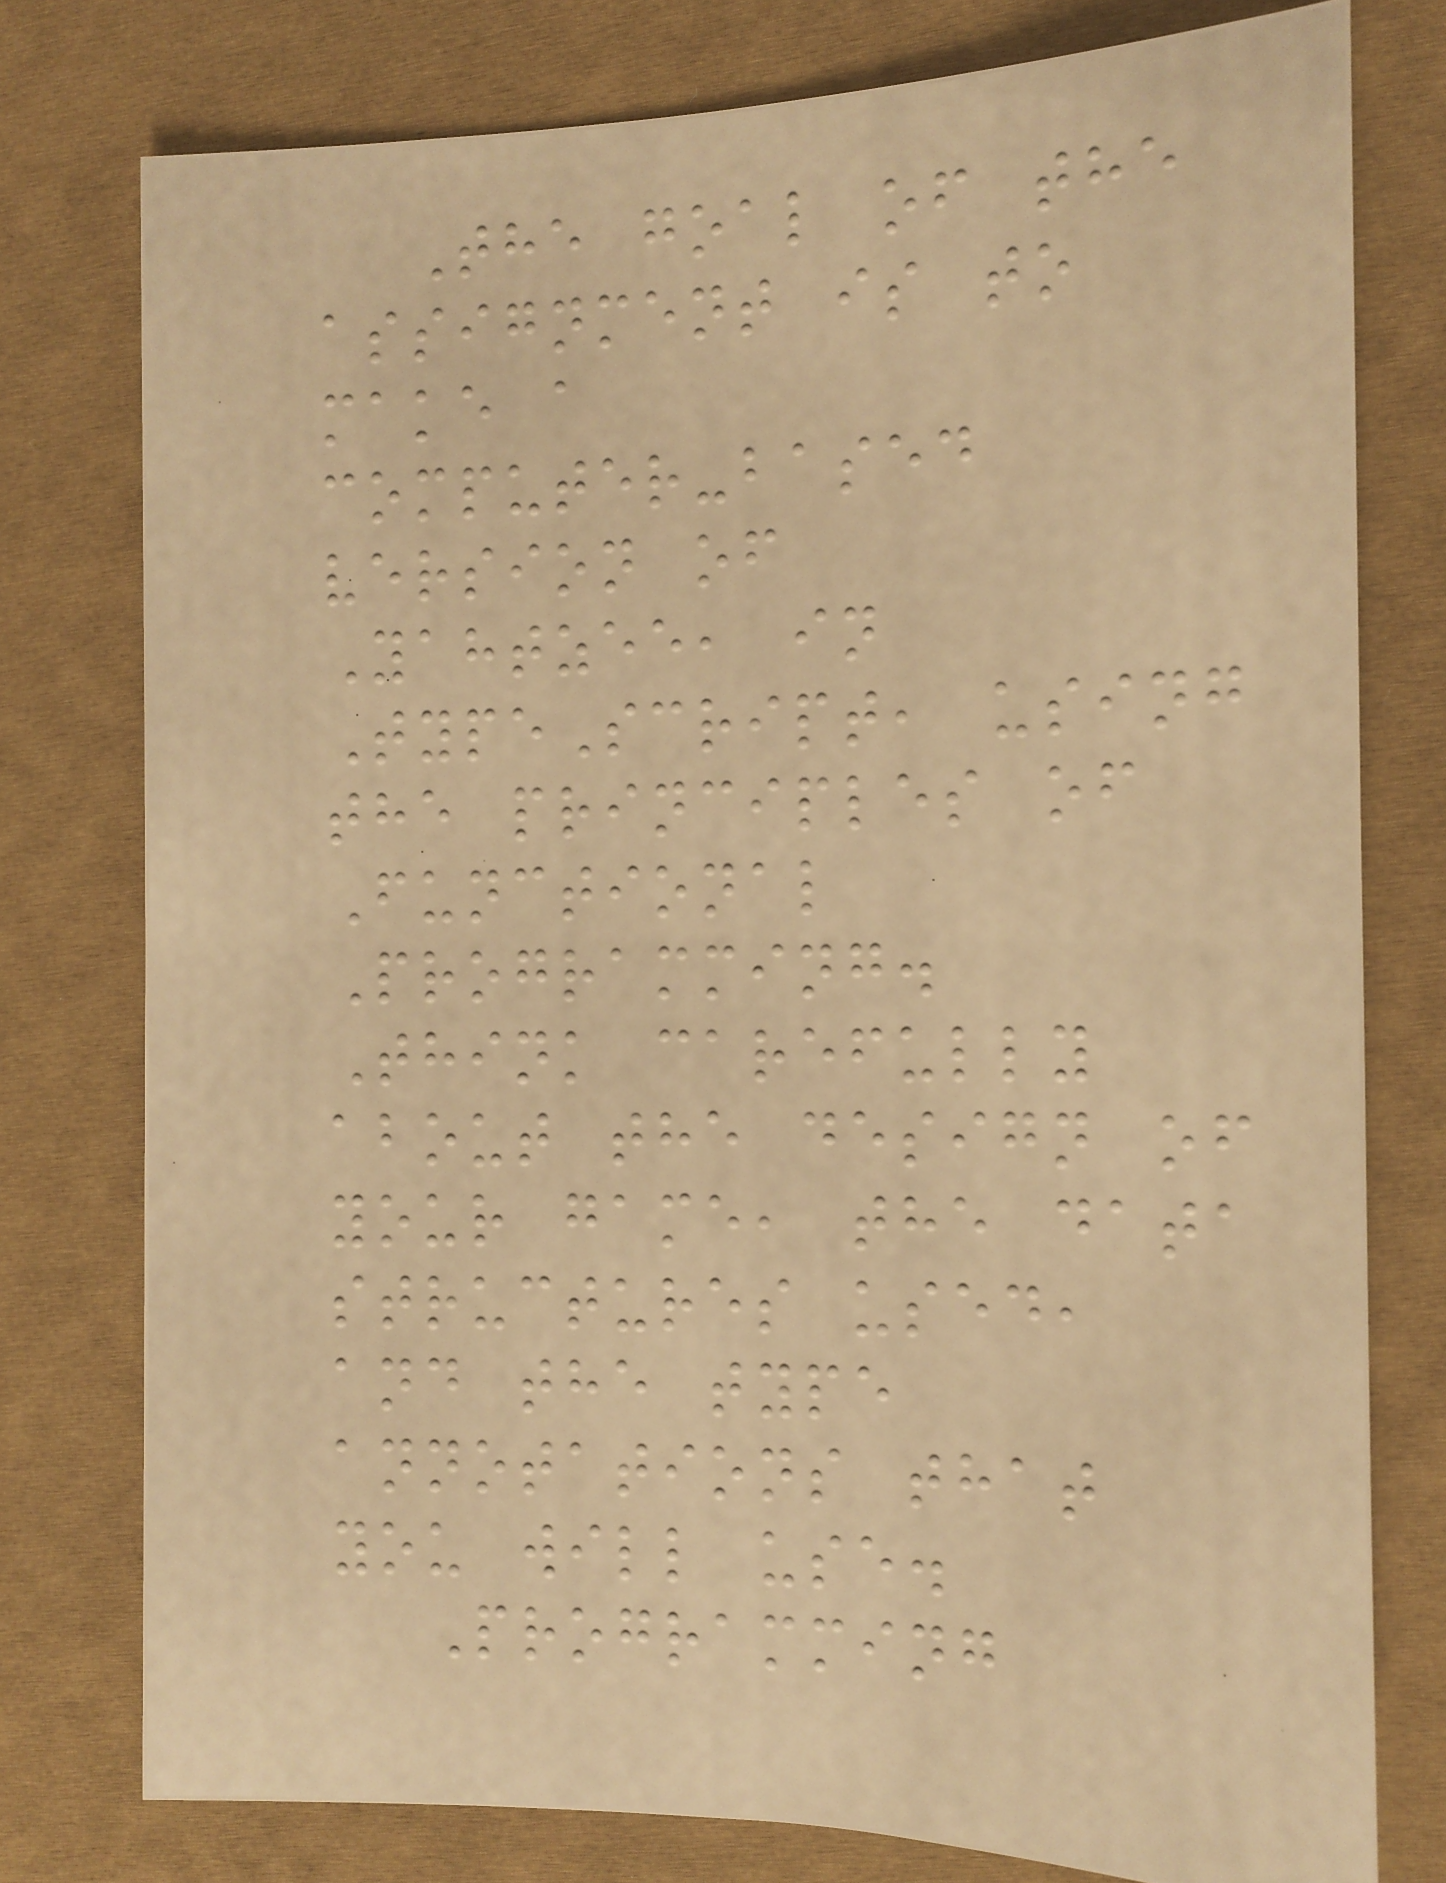The goal of the
assignment is to
make a
computer-based
version of
Yahtzee, in
TypeScript, using
the principles of
Functional
Programming.
Think carefully
about the design of
your game, the data
structures used,
and the type
annotations that
you will use.
Programming
